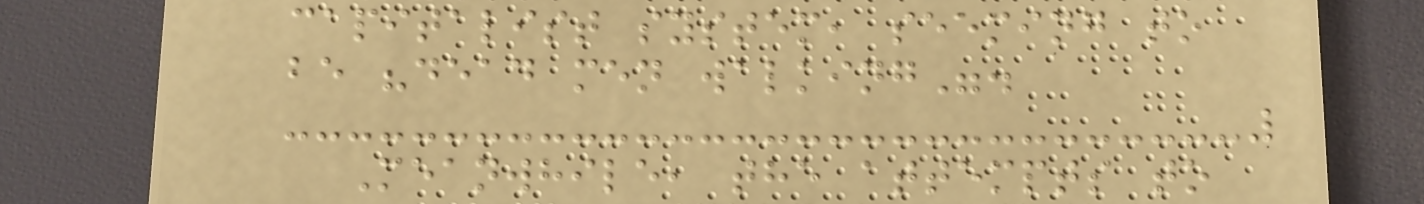capitalist system, seeming to
be "dead men walking".
Meanwhile, the attempts to
